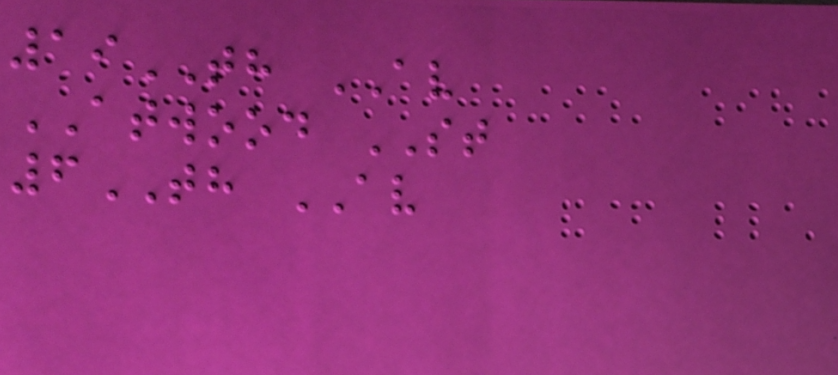19TH AV
ATWOOD ST
6TH AV
